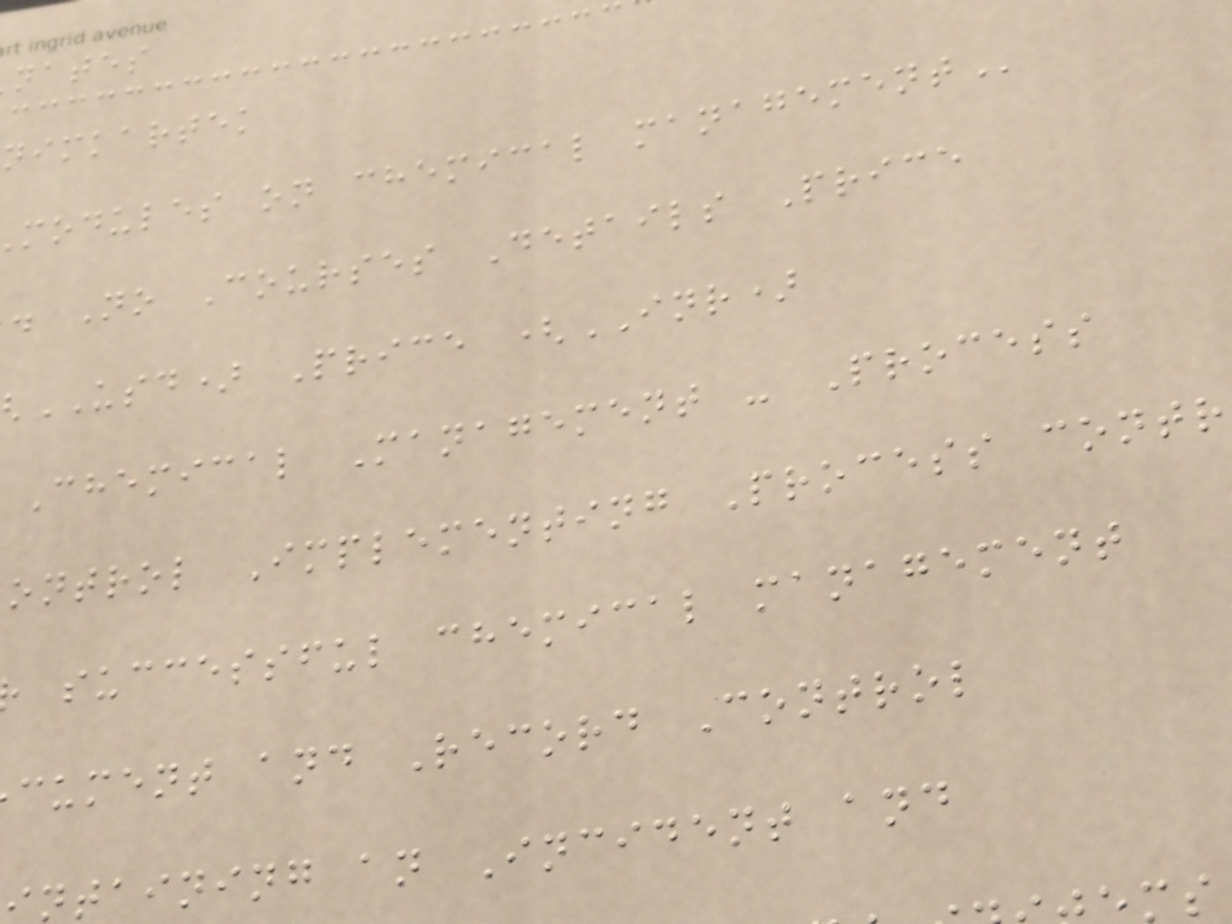nates
nimkartek
modules on chemical
. No Courses Details Price
USD) Price (INR)
Chemical Management - Process
ontrol Implementing Process contr
successful chemical management
cument and Record Control
ntaining an Incident and
